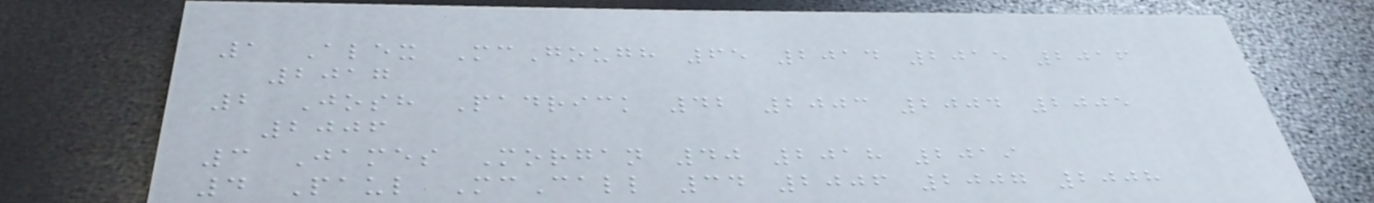1 Alex McGough 65 2014 2015 2016
2017
2 Josh Padrick 42 2003 2004 2005
2006
3 James Morgan 40 2018 2019
4 Paul McCall 34 2006 2007 2008
